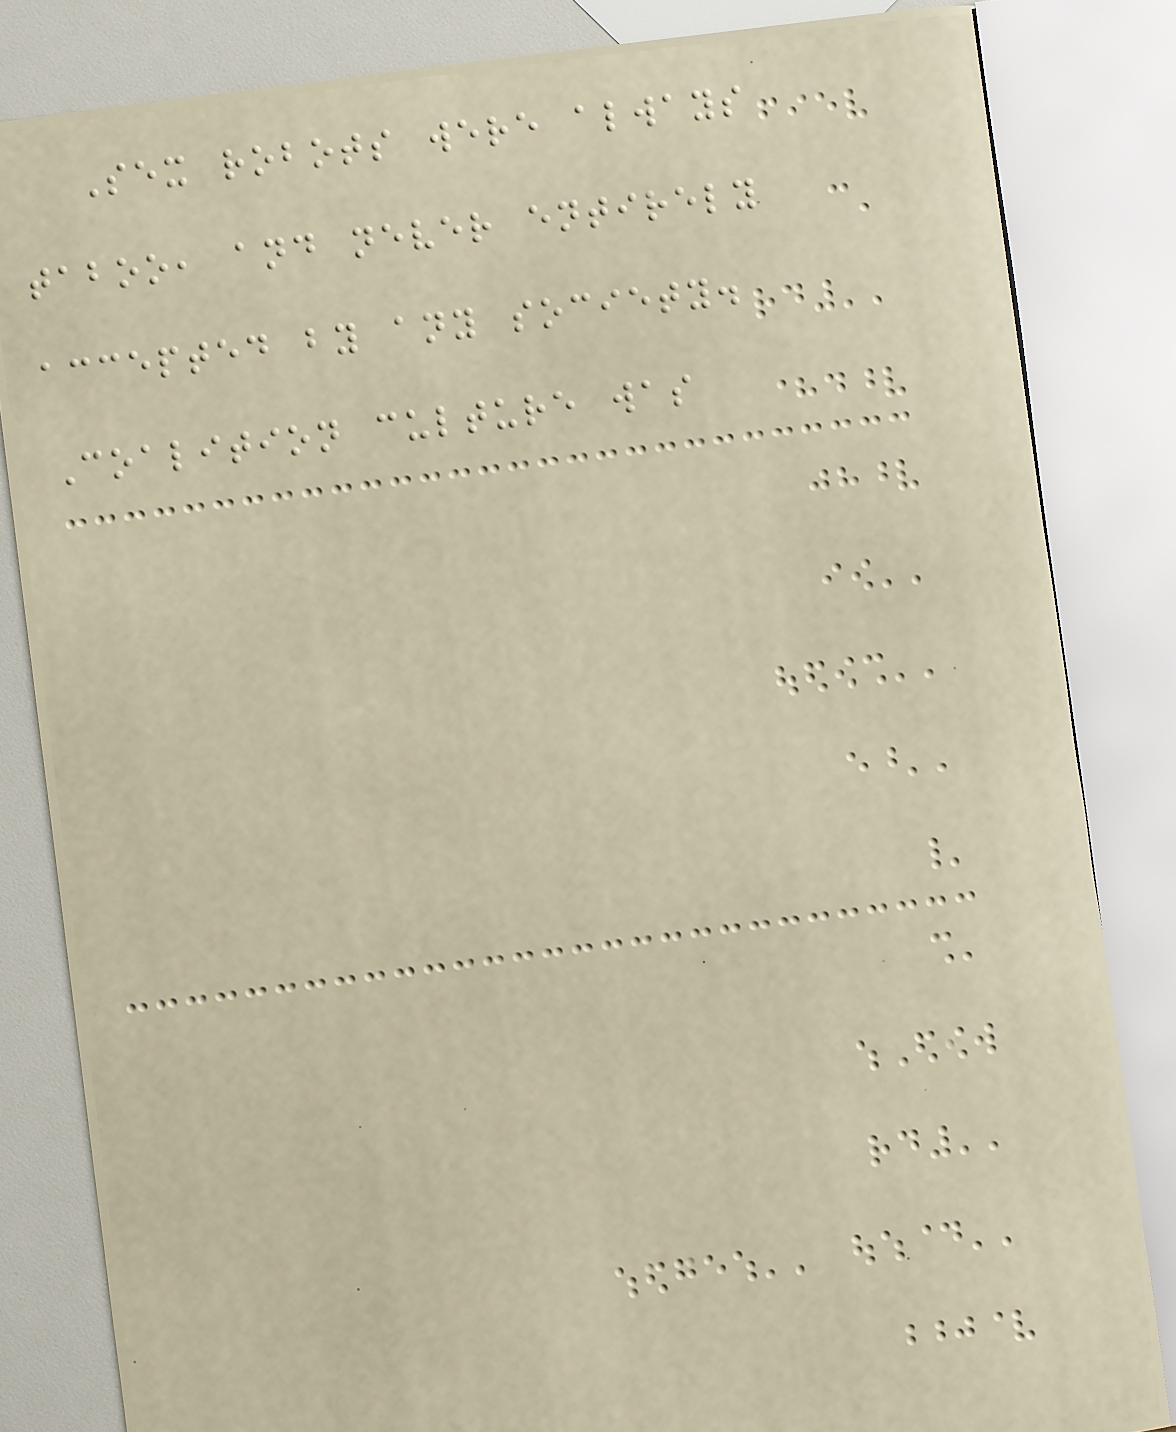Sex robots were always
taboo, and never entirely
accepted by any society.
Coalition culture was
